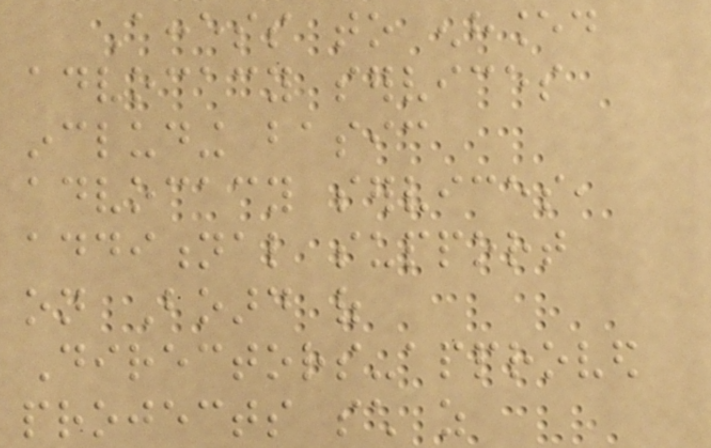Access to enhanced
advocacy services
including basic
advocacy services,
additional support
on Board of
Directors-approved
projects such as
